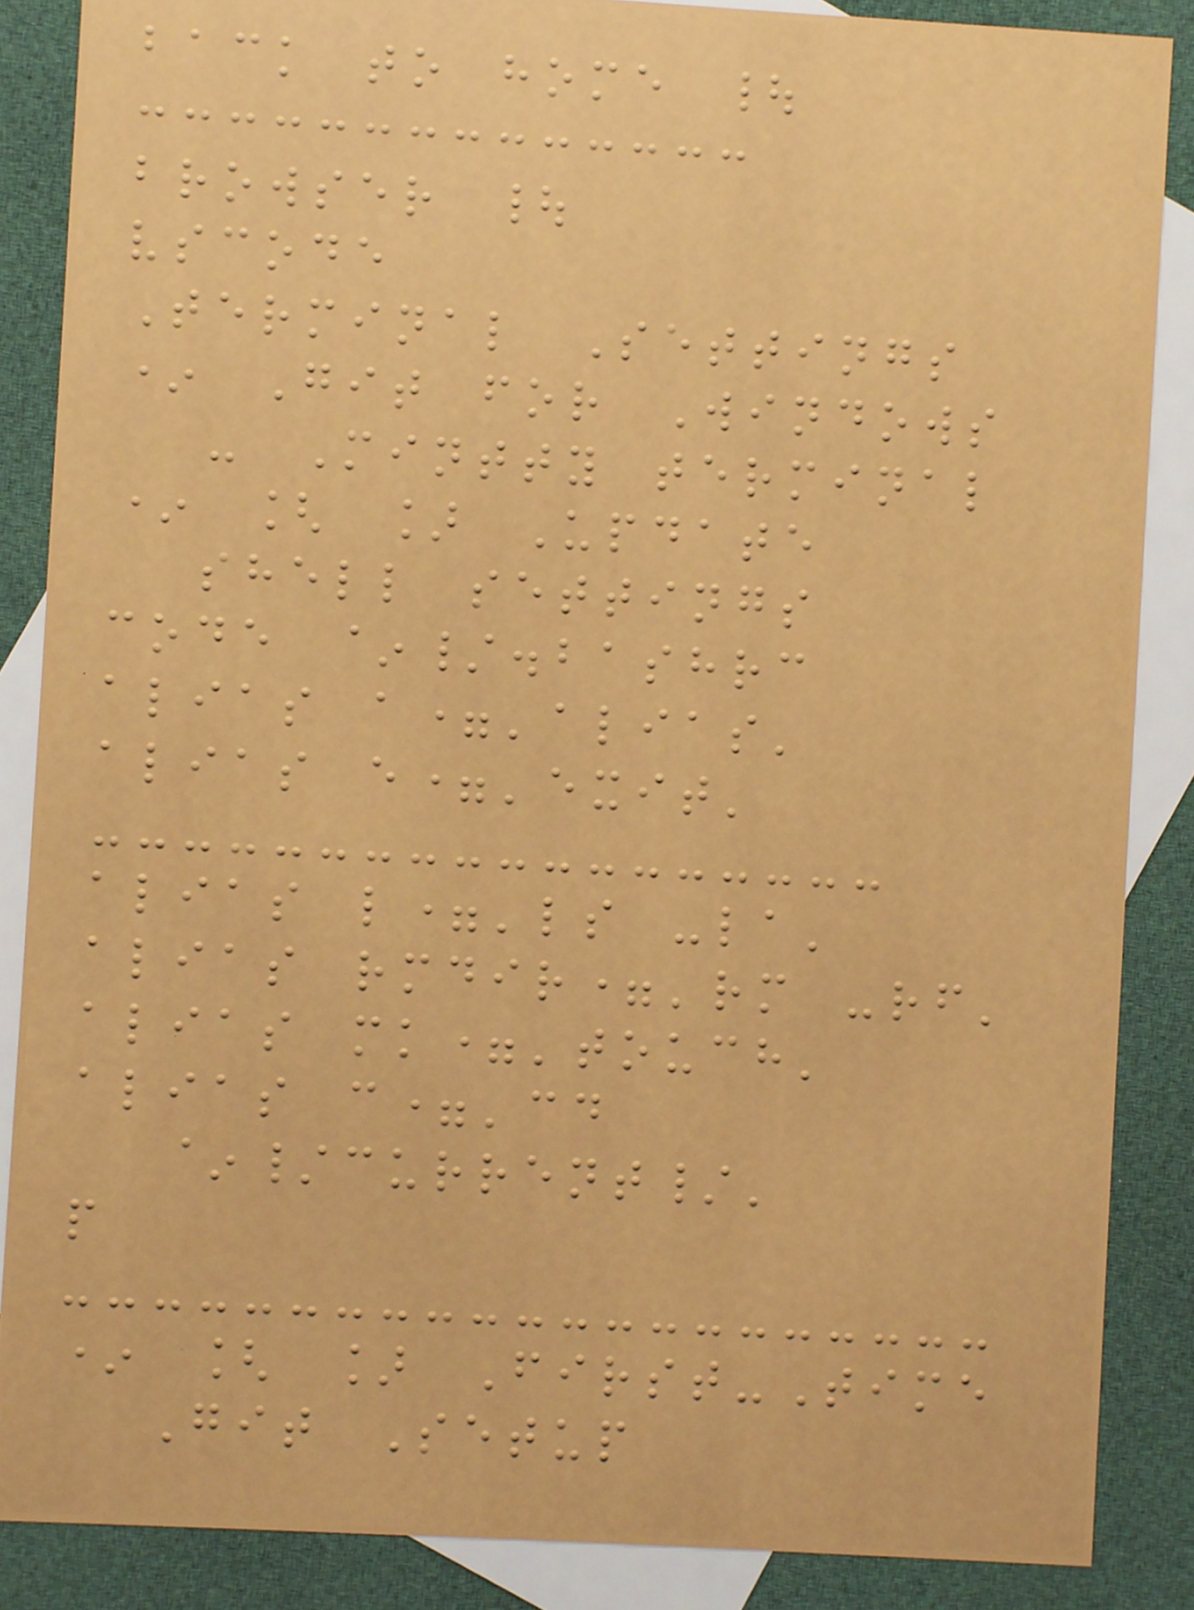back to home |
browser |
vscode
Terminal Settings
* Git for Windows
- Mintty terminal
* [ ] Update
shell settings
code ~/.bashrc
alias a='alias'
alias e='exit'
alias l='ls -la'
alias rmdir='rm -rf'
alias mk='touch'
alias c='cd
~/current/'
p
* [ ] First-Time
Git Setup
